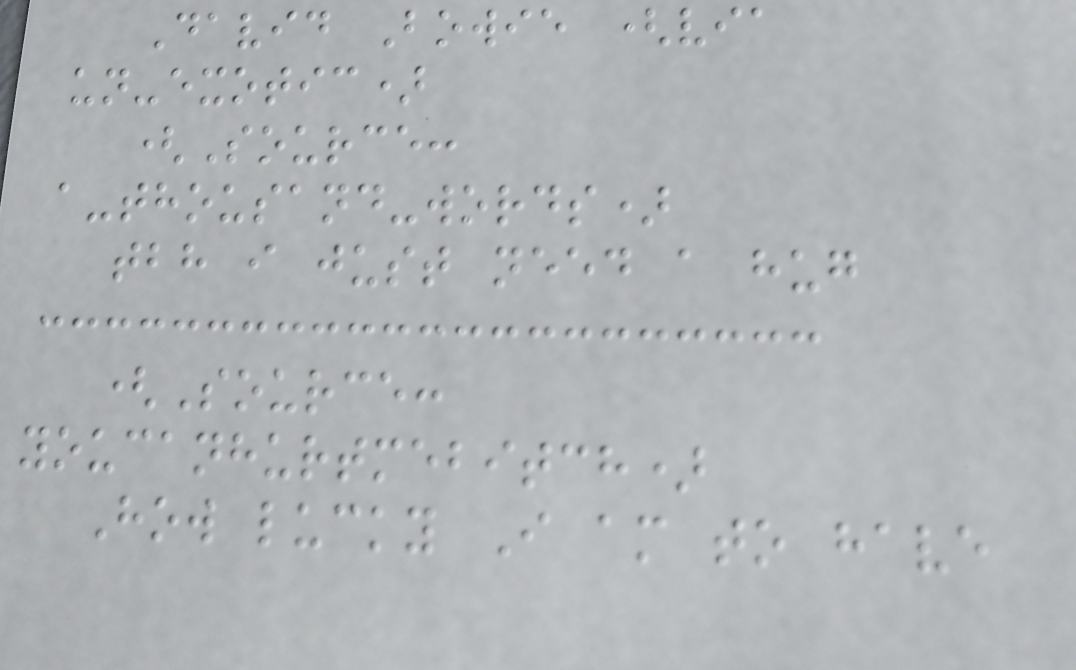David Bowie (via
un-exotic)
(Source:
a-thousand-words)
tbh i just need a hug
(Source:
youcanhurtmebitch)
How lucky I am to have
